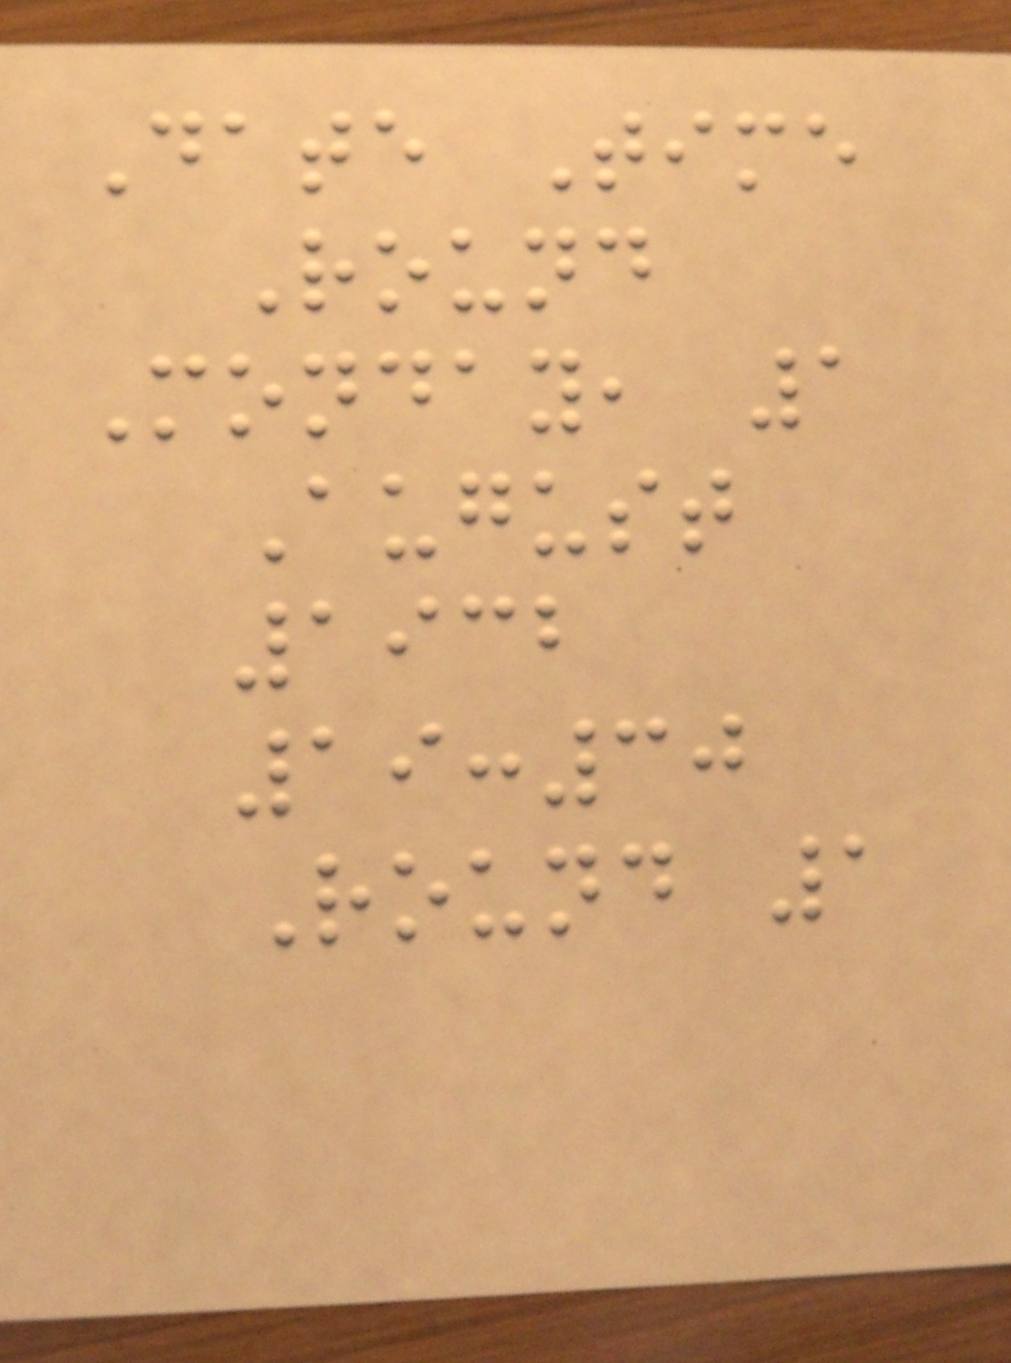Date Time
Round
Monday, 1
August
1932
19:30
Round 1
